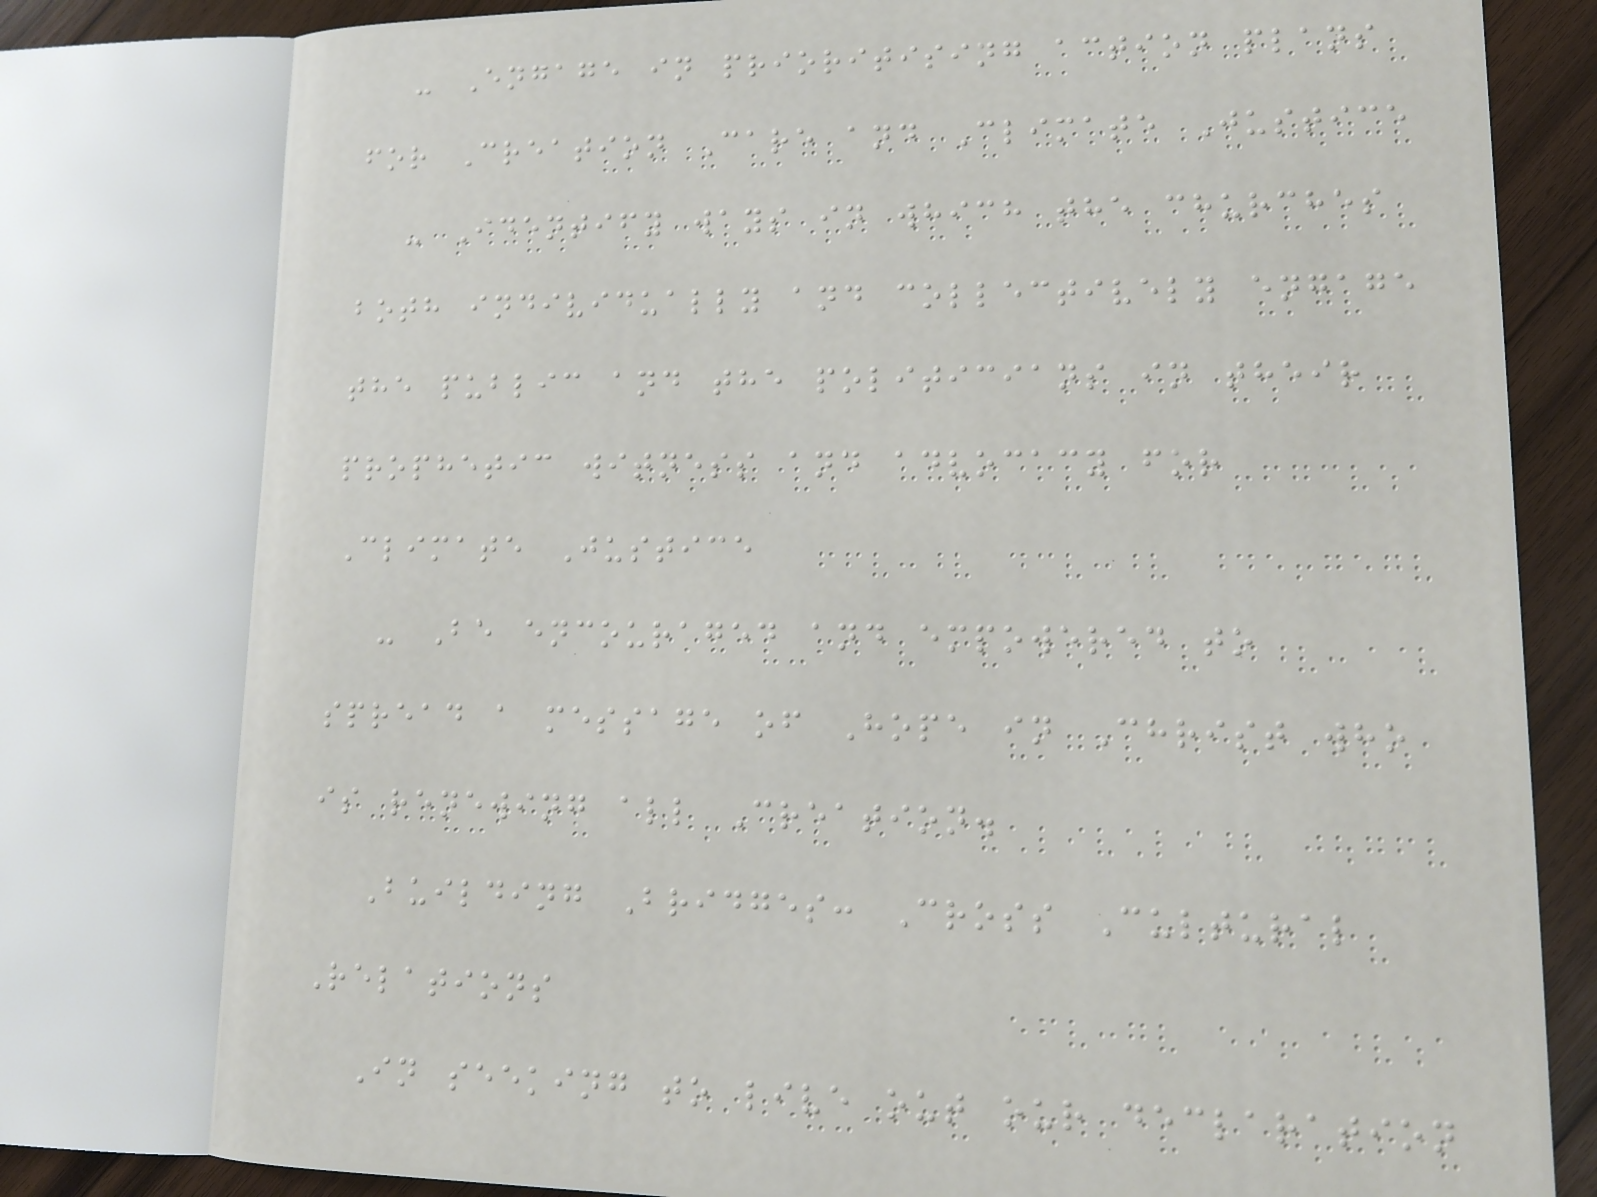- Engage in prioritising action plans
for Creation Care and Climate Justice
- Identify ways in which the churches
both individually and collectively engage
the public and the politicians in their
prophetic witness and advocacy for
Climate Justice
- Be encouraged and empowered to
spread a message of Hope in Christ who
is renewing all Creation.
Building Bridges: Cross Cultural
Relations
In seeking to live out our declaration
